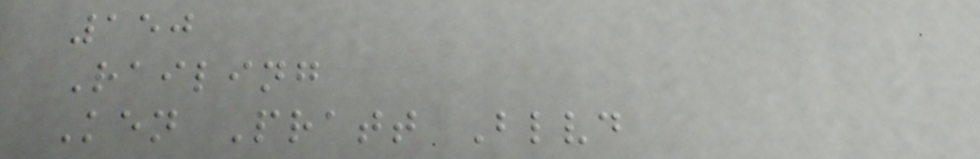150
Railing
Ken Pratt Blvd
